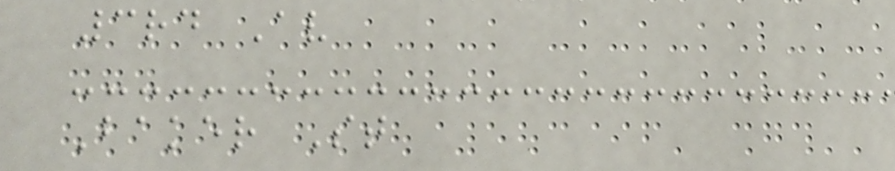3rd Av
Baker St
